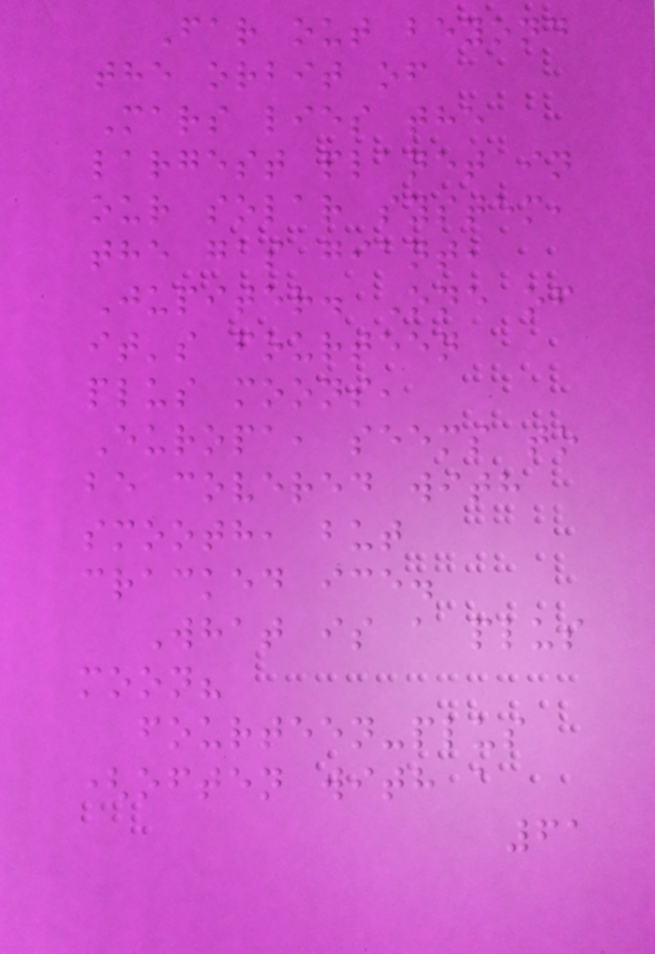Far out beyond
the orbit of
Mars lies the
largest planet in
our solar system,
the gas giant,
Jupiter. One of
it's fourteen
plus moons,
Europa, seems to
be covered with
smooth, but
cracked ice.
What is a plus
moon?
fourteen-plus
(often with a
61
